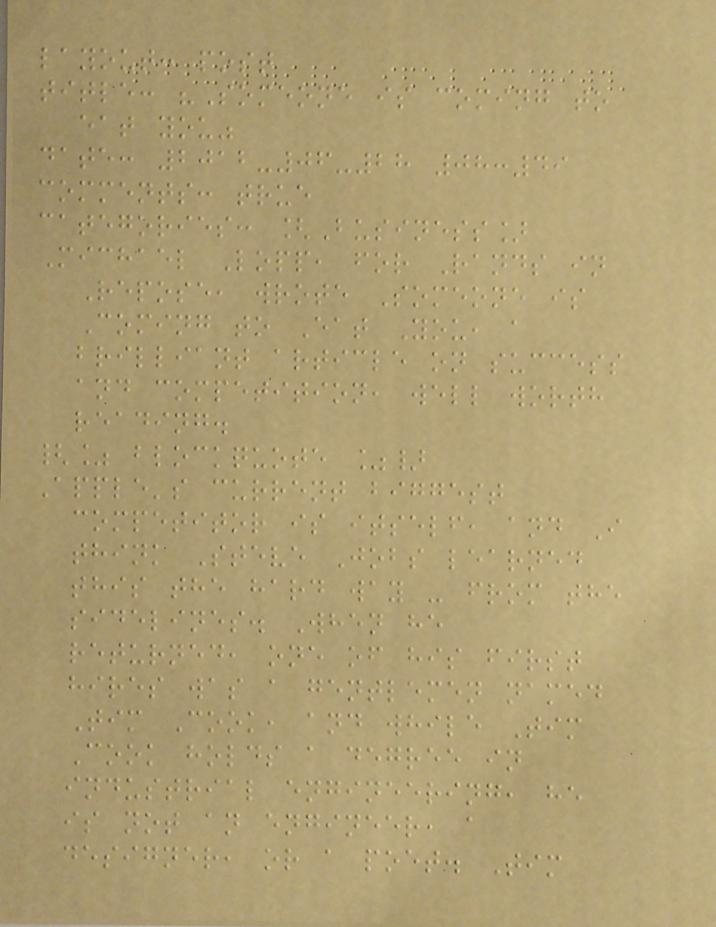layout: post
title: "Someone is coming to
eat you"
date: 2012-06-28 08:49
comments: true
categories: [Business]
Michael Lopp, for Rands in
Repose, wrote Someone is
Coming to Eat You, a
brilliant article on success
and competition, well worth
reading.
{% blockquote %}
Apple's current biggest
competitor is itself, and I
think Steve Jobs learned
this the hard way - from the
sidelines. When he
returned, one of his first
hires was a gentlemen named
Tim Cook, and while Tim
Cook holds a degree in
industrial engineering, he
is not an engineer, a
designer, or a poet. Tim
